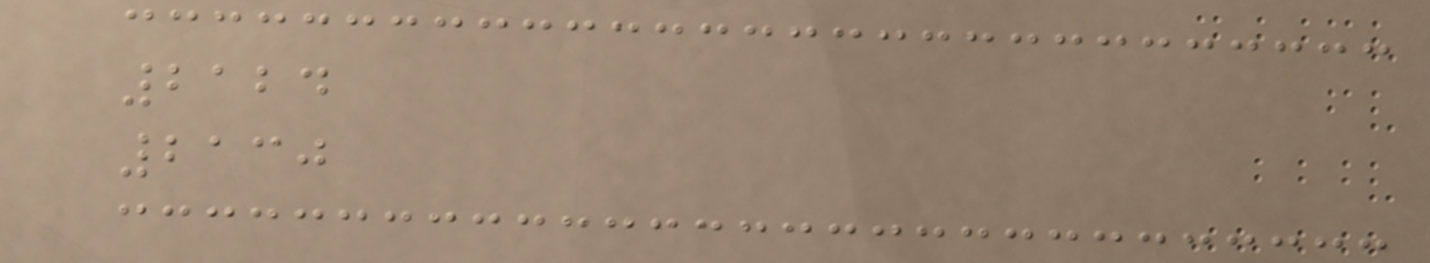2124
2130
